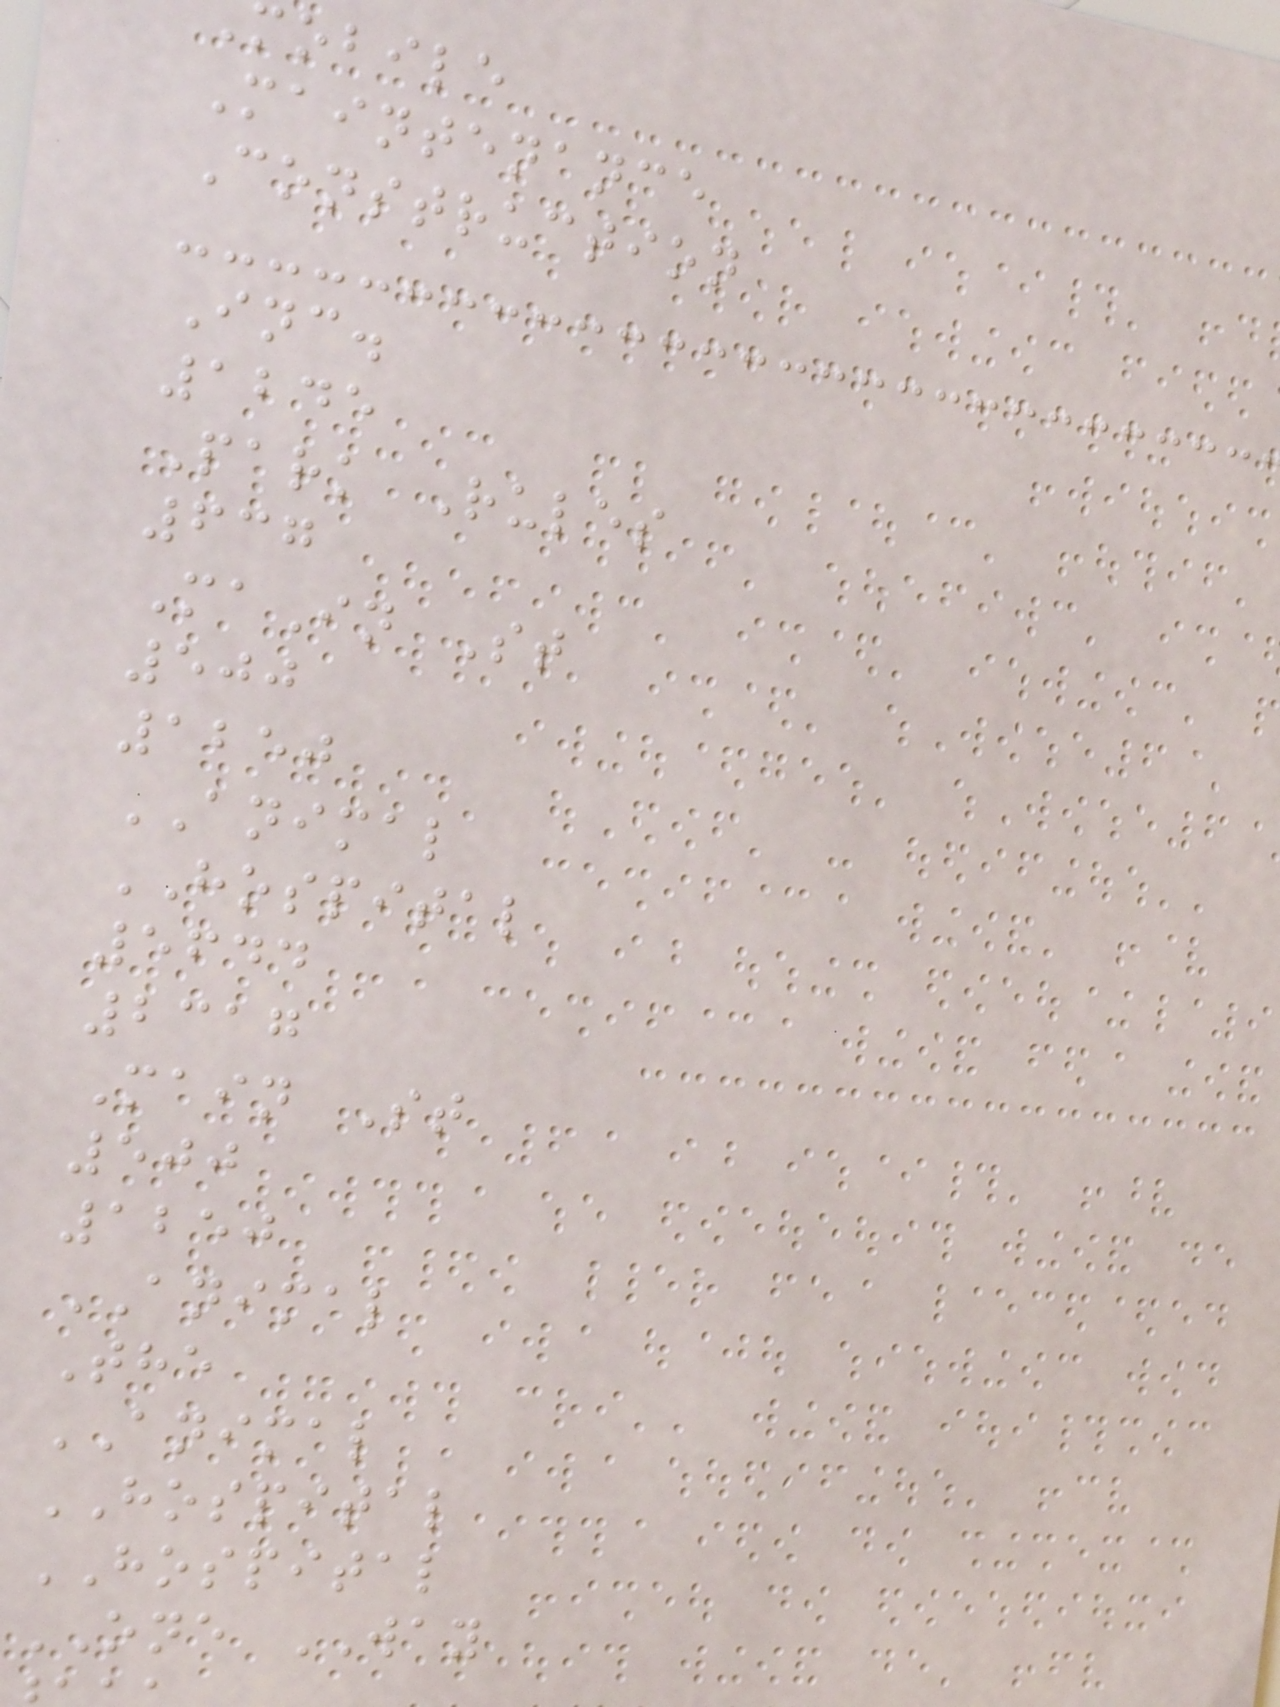mobile
Maintenance
Construction
Inc.
1245
Park Rules
637
MaIn St
500
1250
ANIMAL
HOSPITAL
5644
2317
Main St
500
1250
ANIMAL
The
ANIMAL
HOSPITAL
HOSPITAL
ONE WAY
